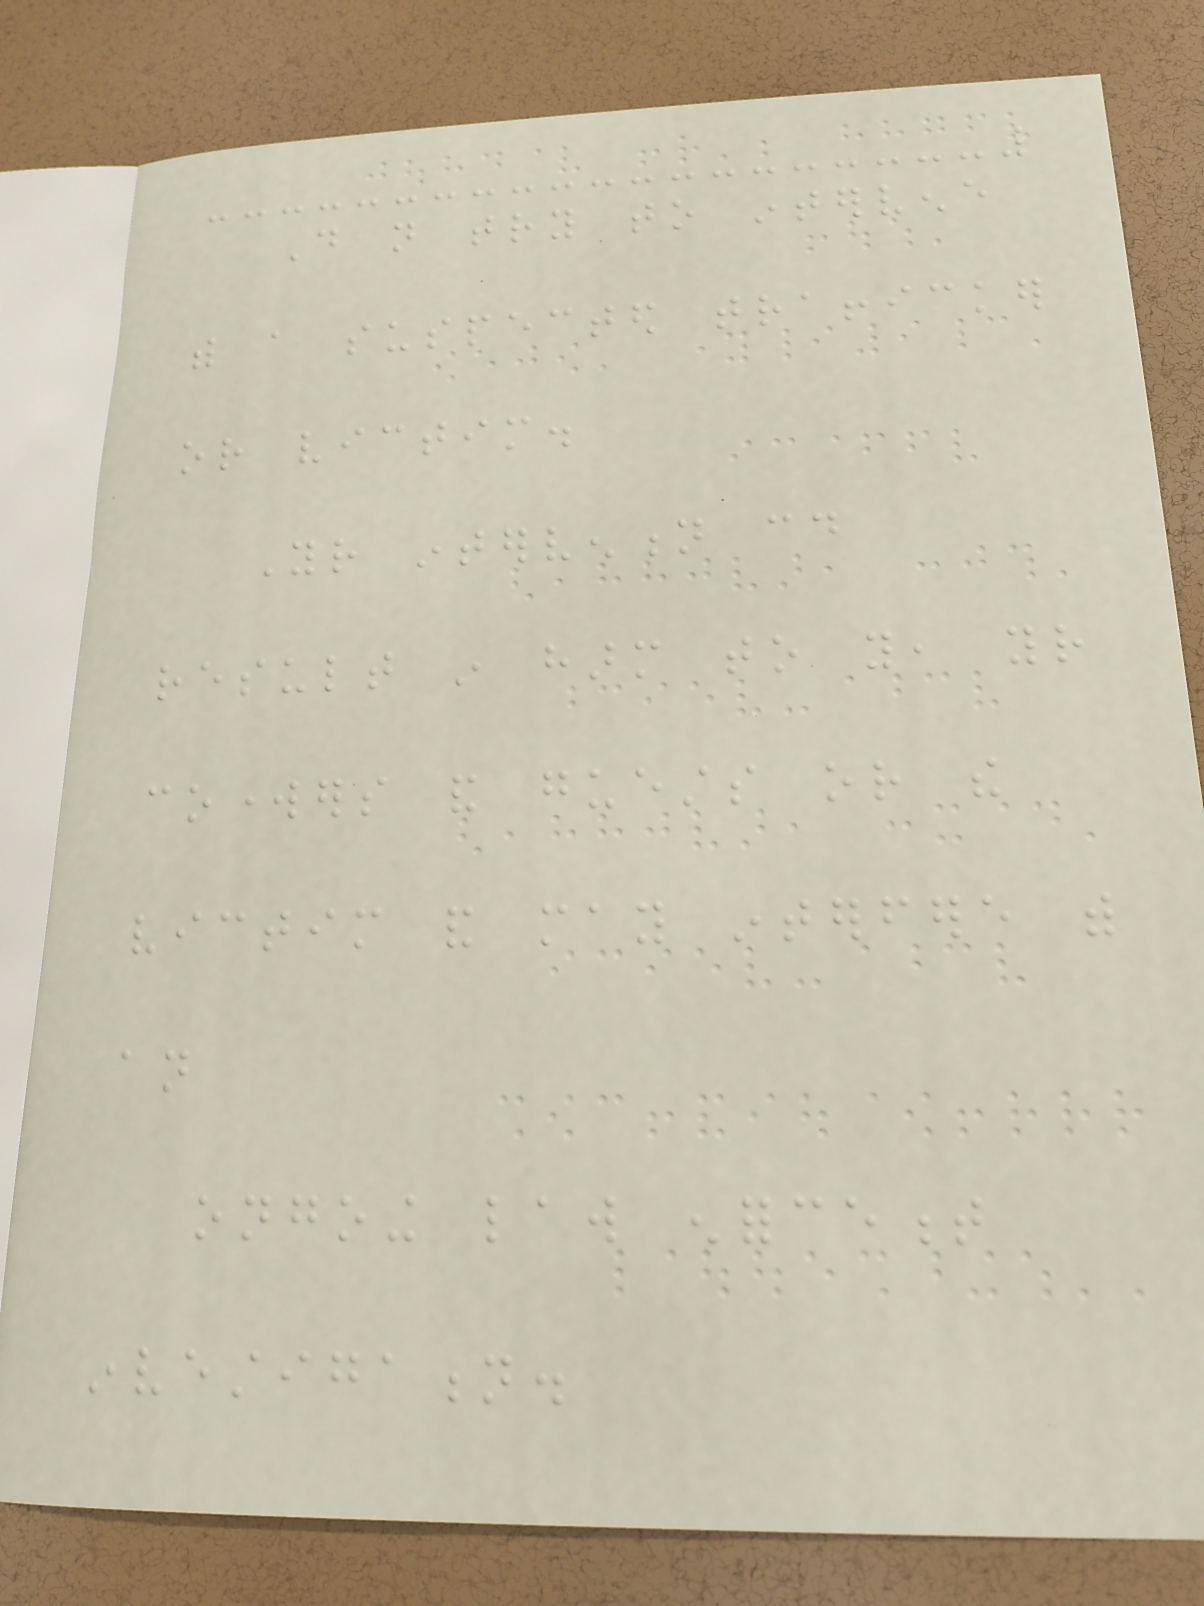Do not try to intervene
with a suspected trafficker
or victim.
Your intervention could
result in harm to you, your
coworkers and guests or the
victim and may interfere with
an
ongoing law enforcement
investigation.
